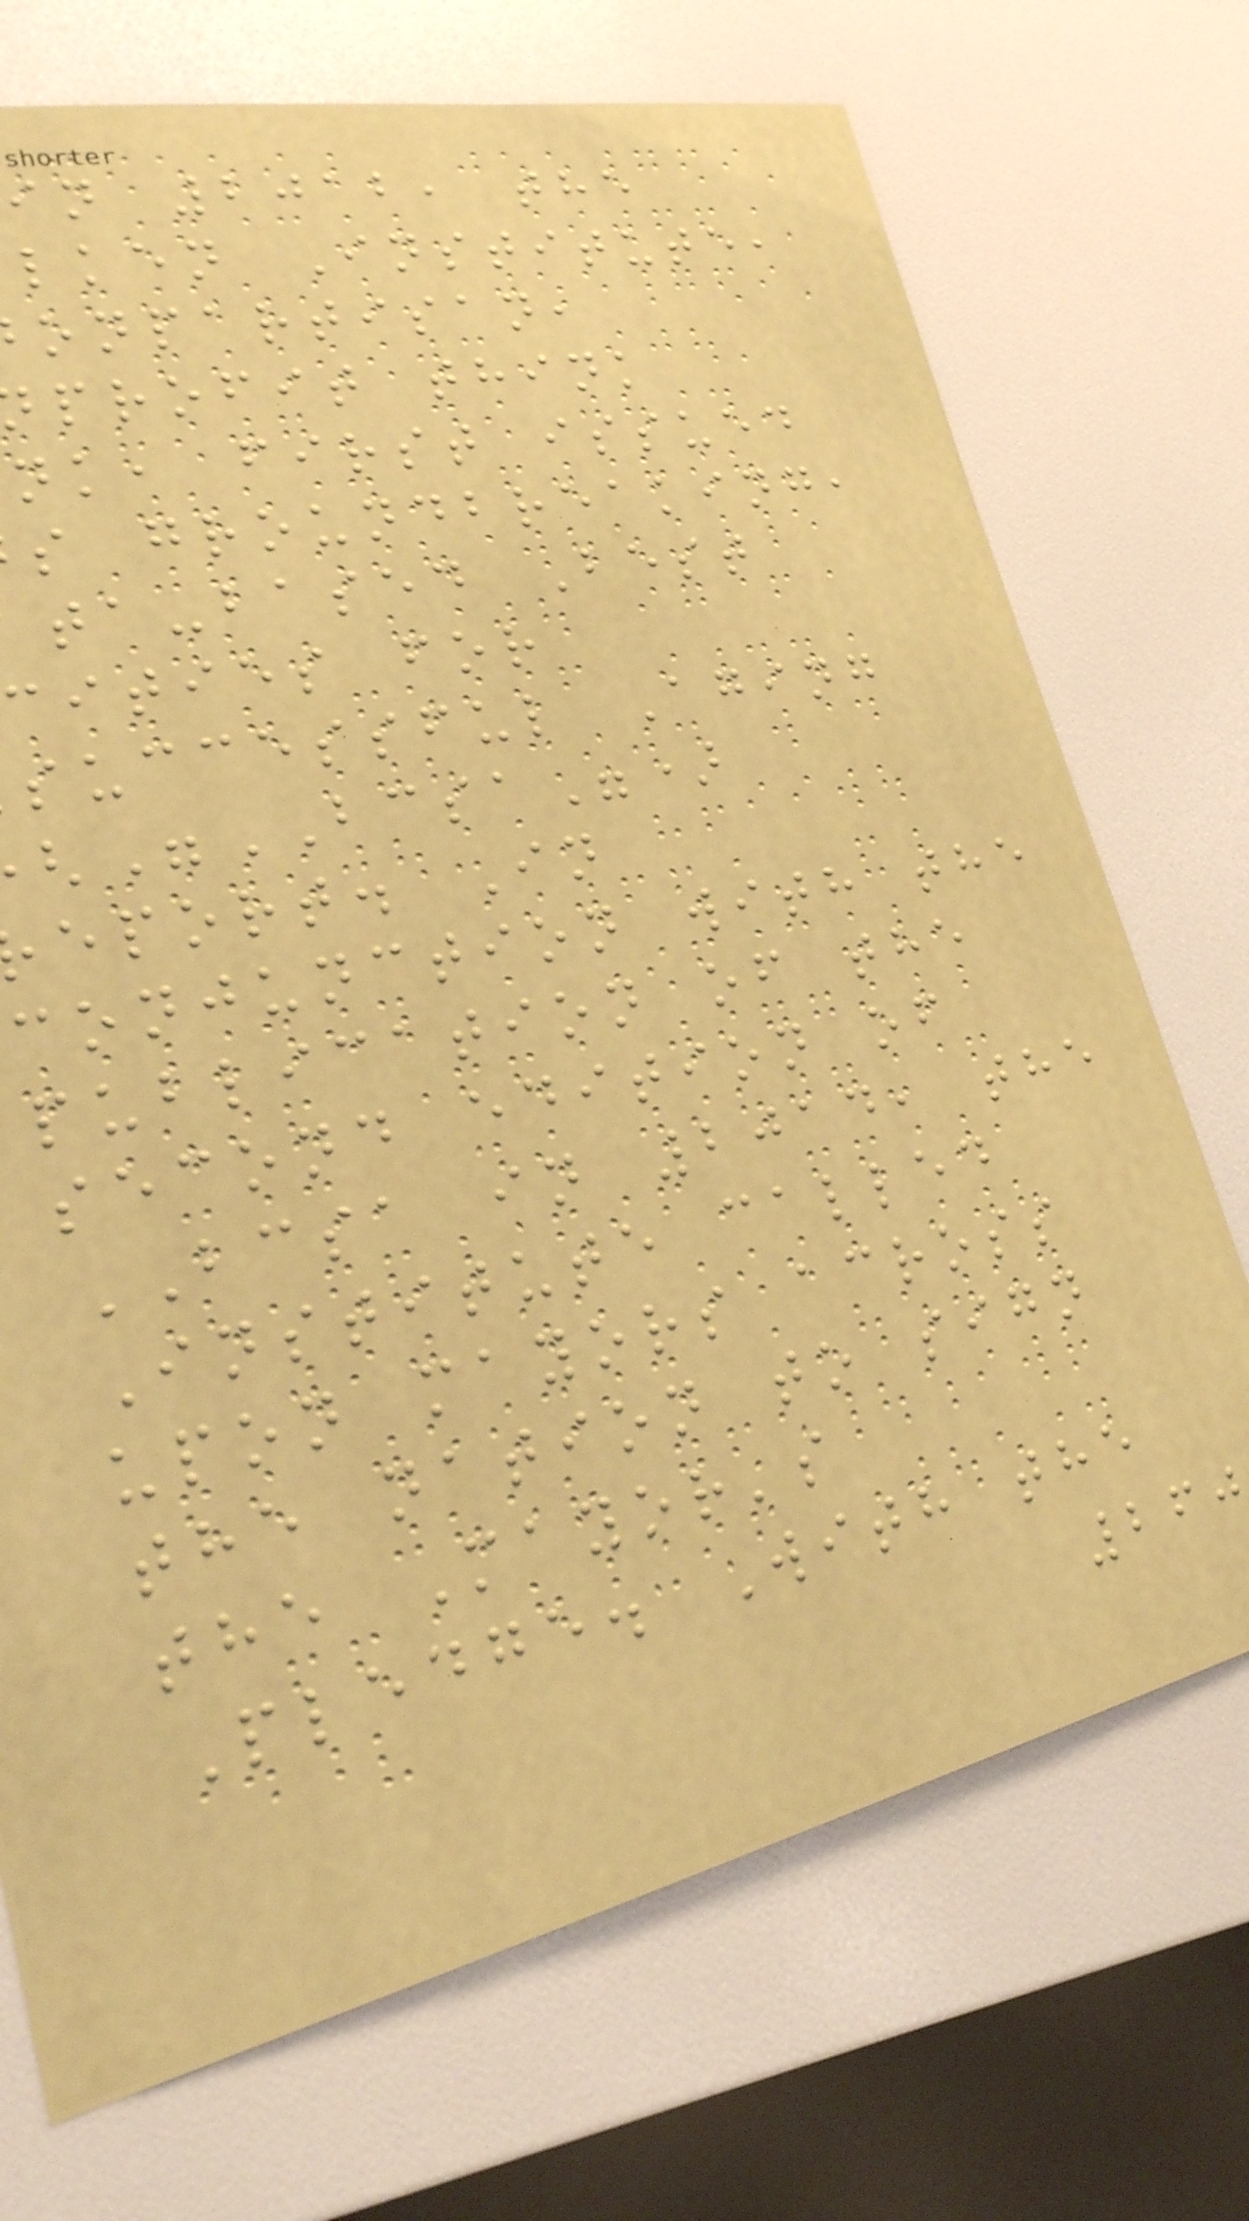in 2012, the
lken Institute,
onpartisan,
profit think
nk, first issued
s groundbreaking,
ta-based Best
cities for
successful Aging
BCSA")
eport. In
conjunction with the
publication of the
second edition of
BCSA in 2014, the
Institute called
upon mayors across
the nation to sign
the Mayor's
Pledge. With the
260
